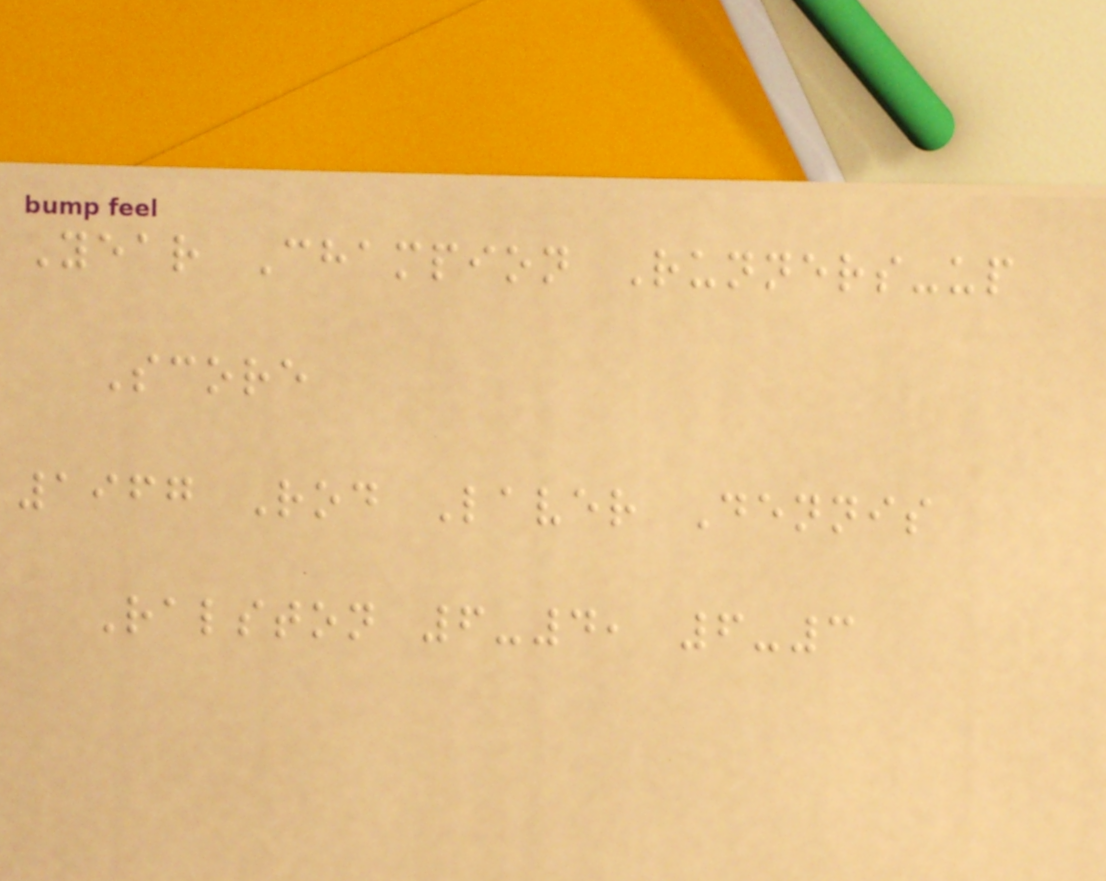Year Champion Runners-up
Score
1967 Rod Laver Dennis
Ralston 6-4, 6-3
